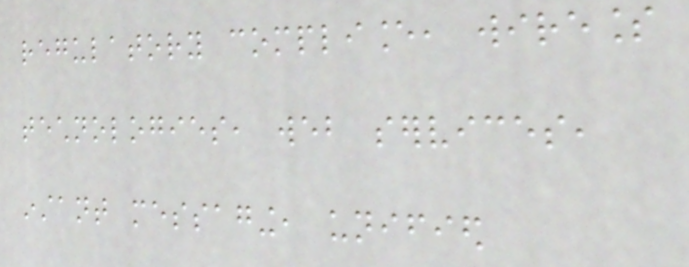regulatory compliance, wireless
technologies, web services,
instant messaging, unified
